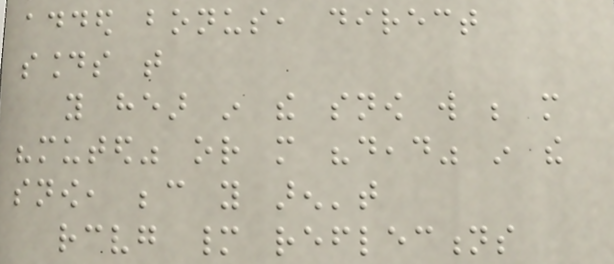added bonus, direct
sounds that
you hear in the snow will be more
"muted" or more "dead" in the
snow, because you aren't
receiving many reflections
